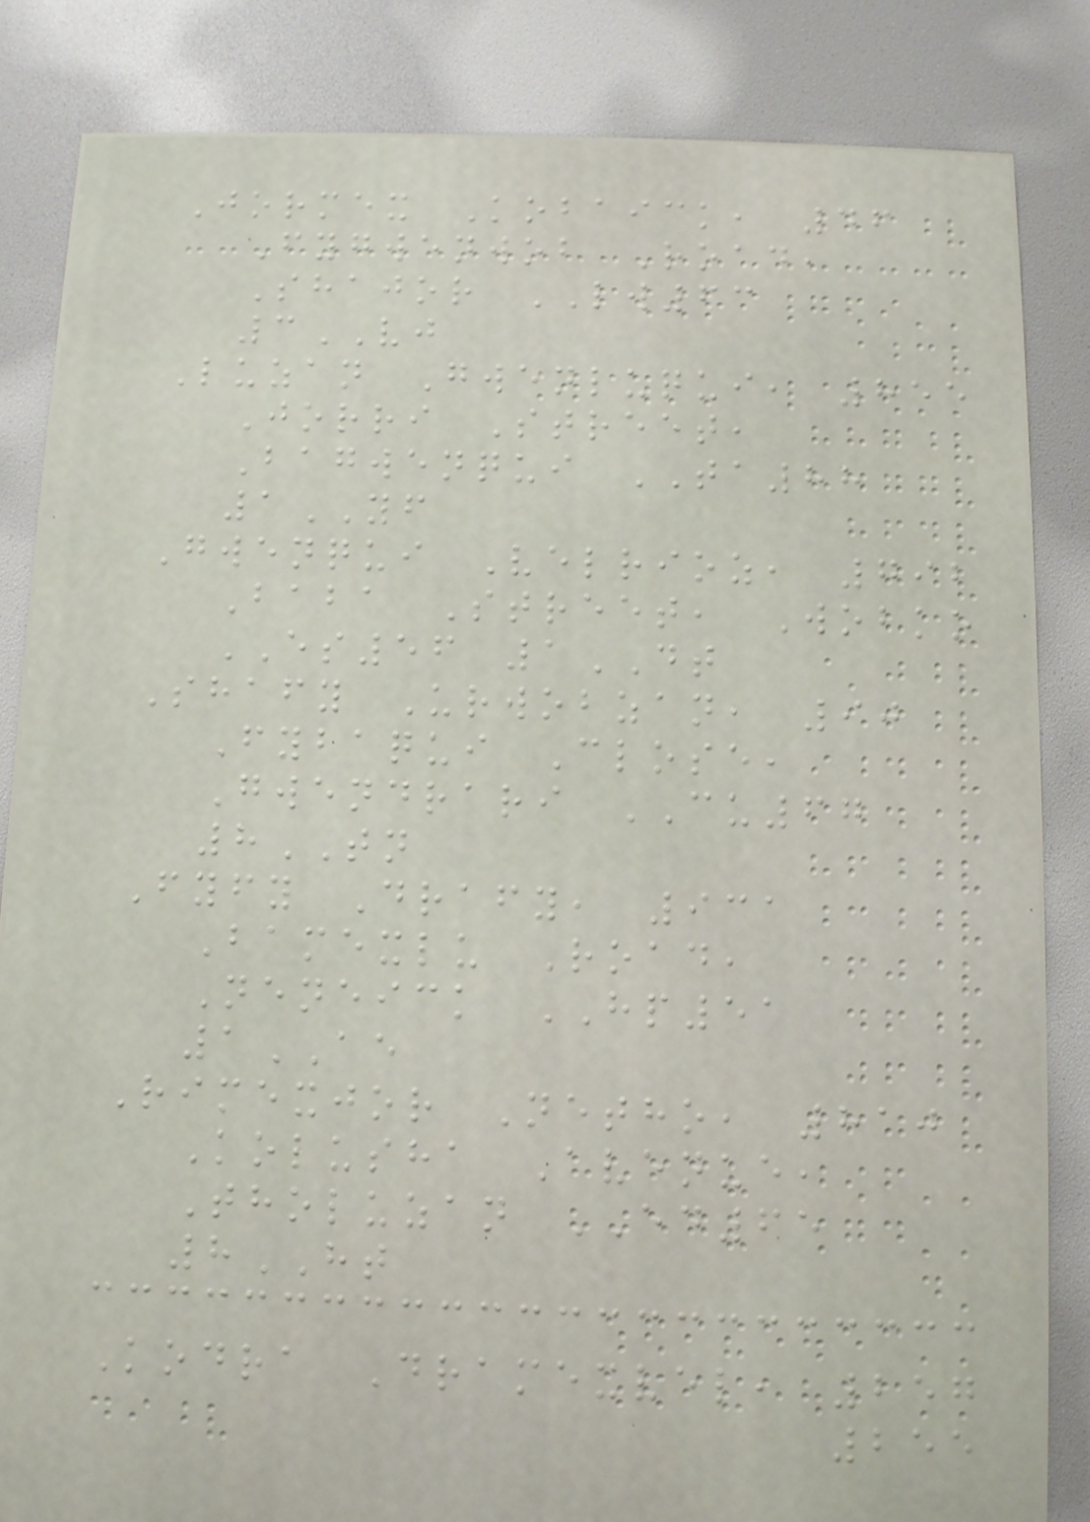Jormex Kobaick, 46
Fygwenwob Road,
Shajor LW63
3VJ
Luzan Gwenluqui, 855
Jorri Street,
Bagwenqui TA88
1YF
Gwenqui Velrioz, 792
Baba Street, Wobko
ES56 1DT
Shafy Urwobzan, 90
Fybaqui Close,
Gwendrari CU67
8TN
Fyfy Drafy, 931
Bamexlu Road,
Neneick HP51
1AE
Rimexjor Netho, 810
Kolusha Avenue,
Tholuzan ED65
8HT
Kodra Dramexvel, 257
255
